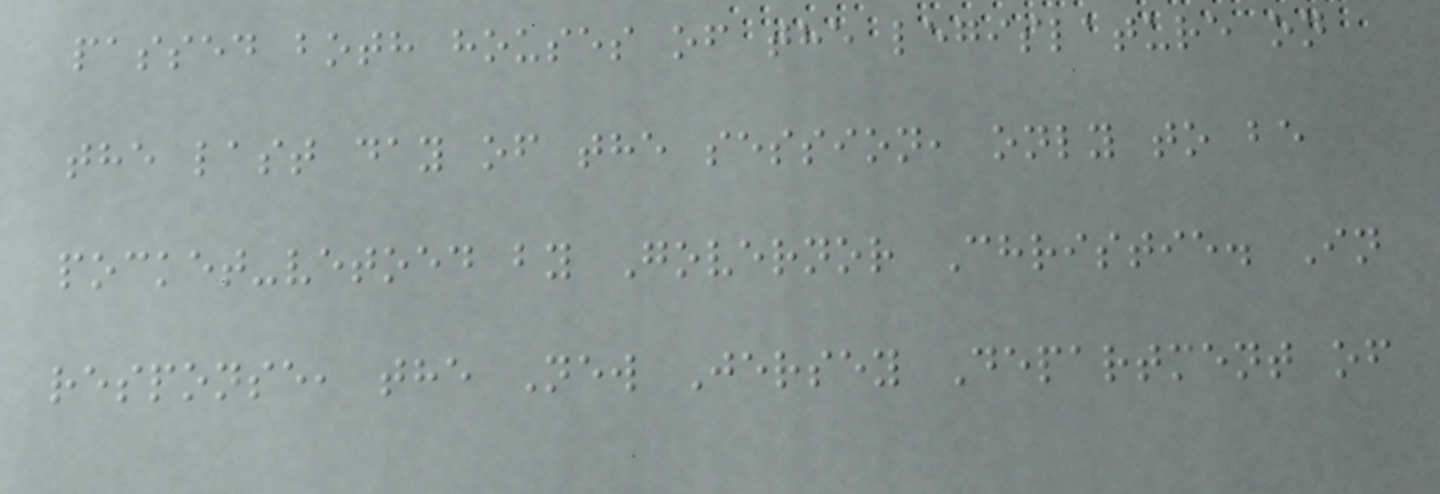passed both houses of the legislature on
the last day of the session, only to be
pocket-vetoed by Governor Christie. In
response, the New Jersey Department of
